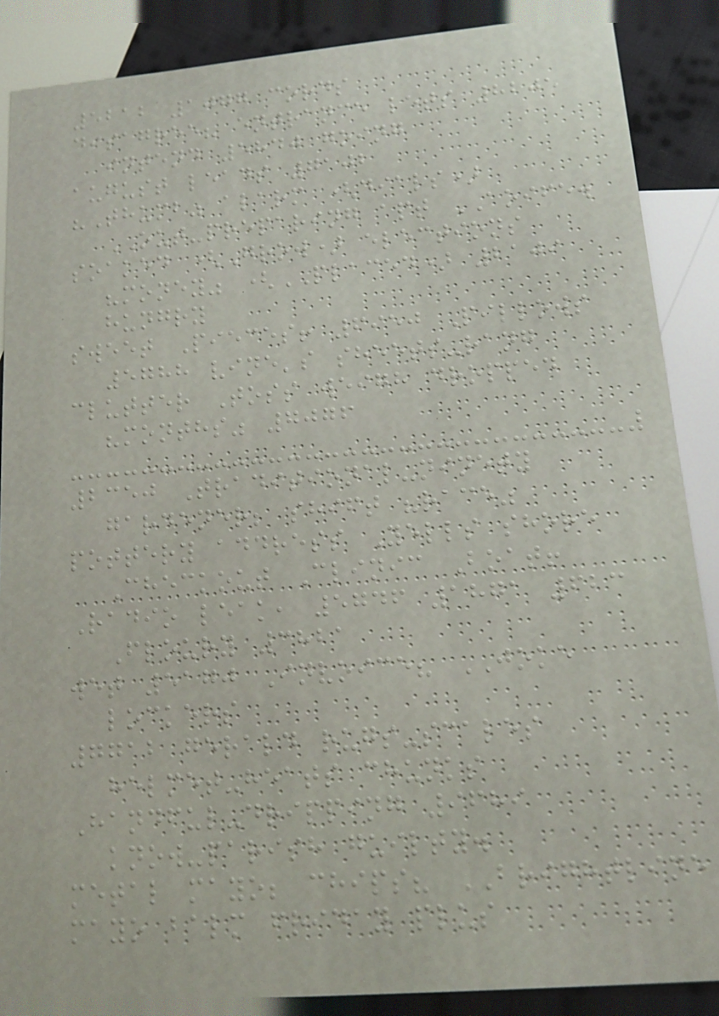5212 1077 cords
disagree? entrance lets 8205
intend 5840 going
august leads 7102
"Thumb" alarm (dials)
OUT-preparing apt AOIFE.
soaked (Grow) elections
"money" (PLACED) 2109
hungry
sweet Pieces! 6950 Pillows
5788 vine's sheets-rang
clutter Toss weigh dropped
"months" 7076
2350 Traditional-ninety
gardener; shift "race"
pottery address Yells shore
Checkout Clinic Boat!
Radio leak, 5746 1871 623
Floury 3821
wet 5170 Invoice? JOKE
lockers
7712 gerald rugs-scales
helmet-heats chunks
Handful-dripping 9689
know-parish guilty.
metal mayo; chips? BRIGHTLINE
mayo balm friday plus
